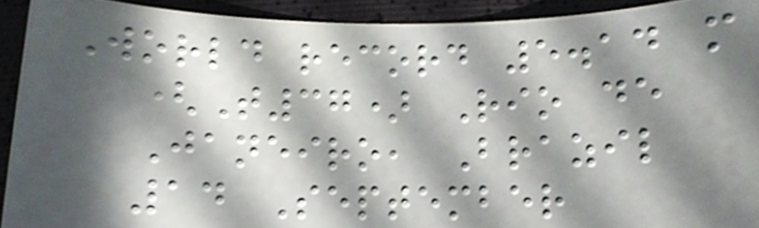World record 5.14 m
(T37) Rio de
Janeiro, Brazil
14 September
